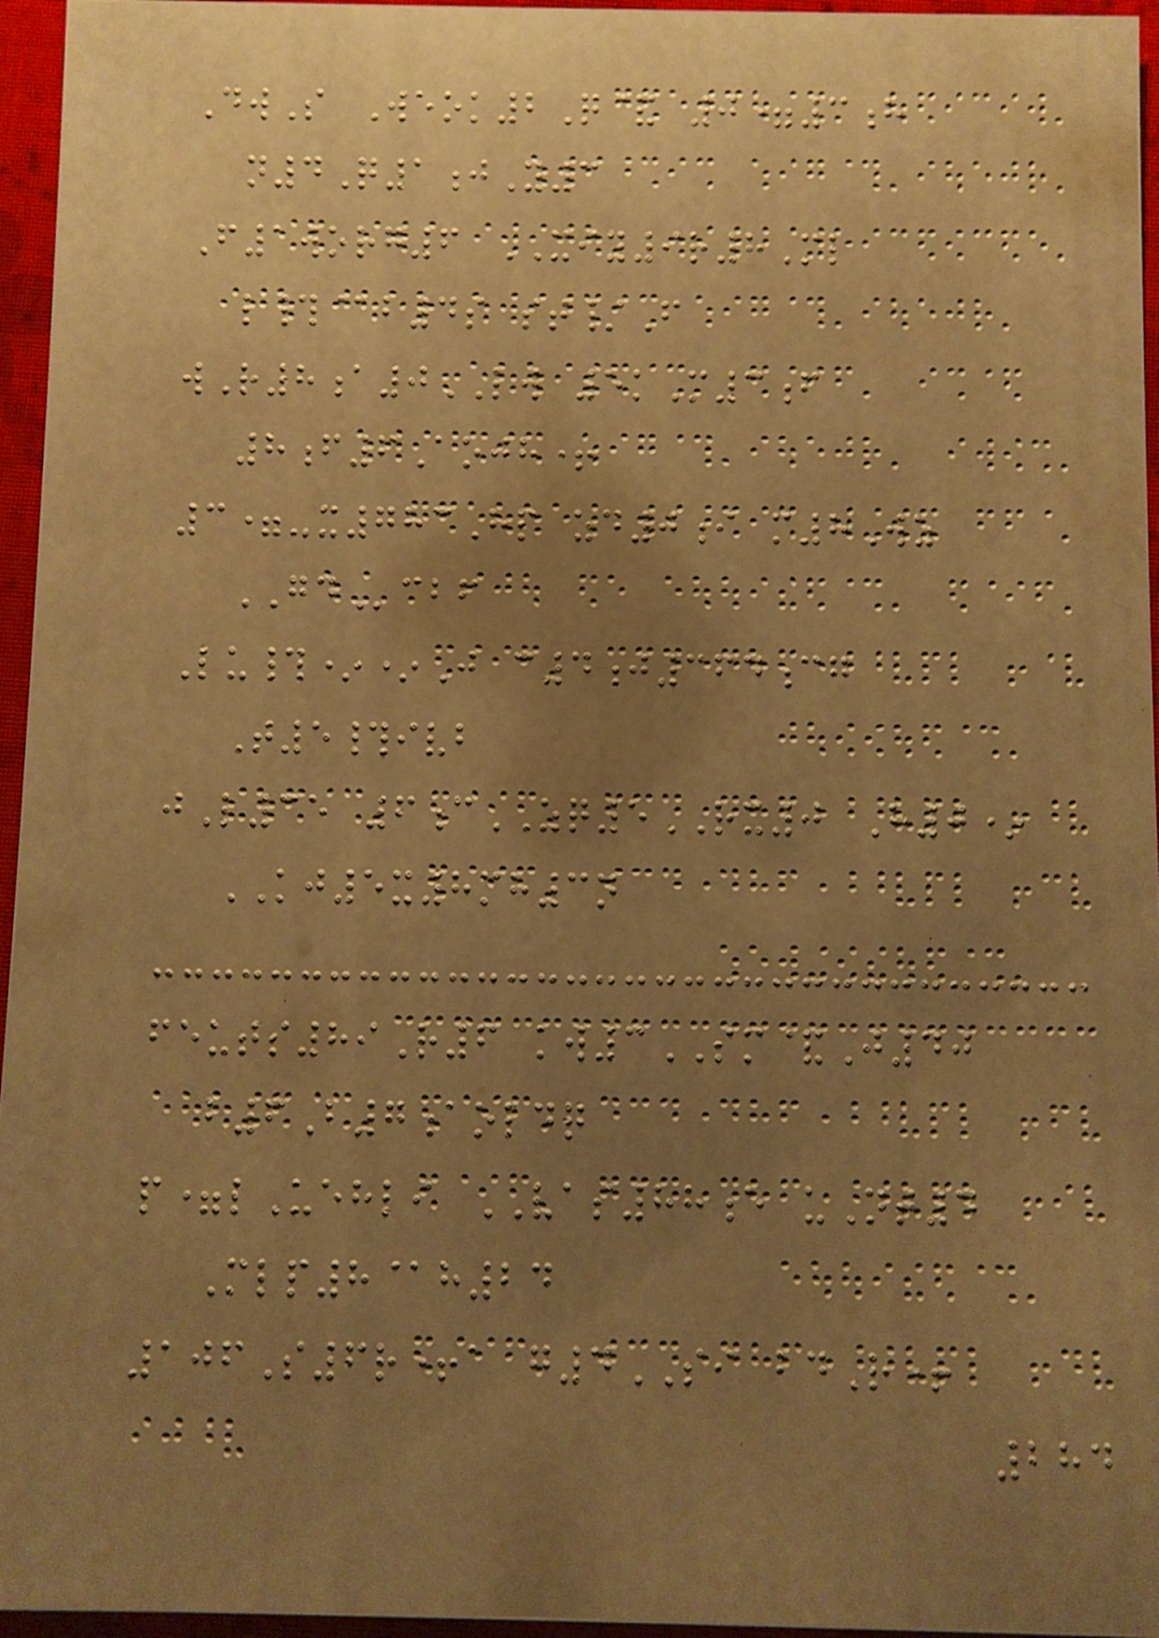DwS Weok2Q& 0=3h
n4Q1jY3
F1worg6 XIY9r8Ml
l#@b4s st/F
wR8a0LW 5kM3f
8f6Aojh+
3=-x783Hp zd0i m8Wz
GDcbf
Lu#**J c4j364cg
T5#ivb
jL35 6cZQ5RX0 H0*
KJ5x8mh3n
feuts89R6 kw3SM&J40
b6B7aoldq
p=lUehli VAS88e uNt4
Mlp8@h24
106S6r+a g4SI bdR+
284
